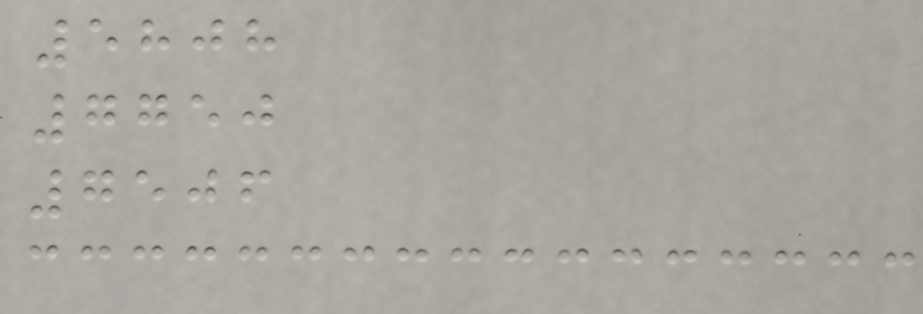5808
7750
7506
